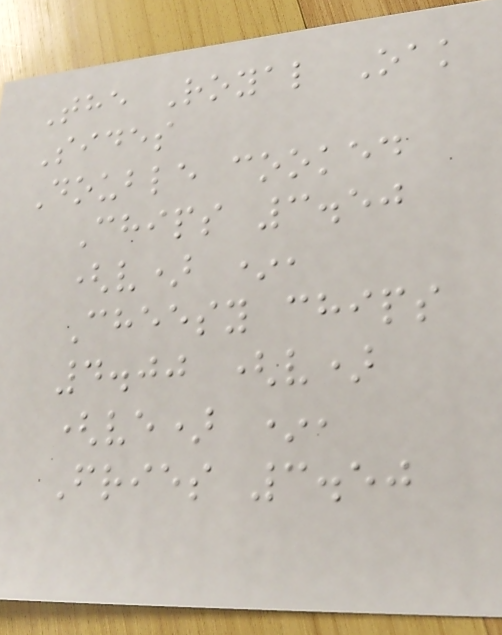The Royal Oak
Sides
Double cooked
Chips 3.50
(v) *,
Cheesy chips
4.00 (v)
(ve) *,
Fries 3.50
